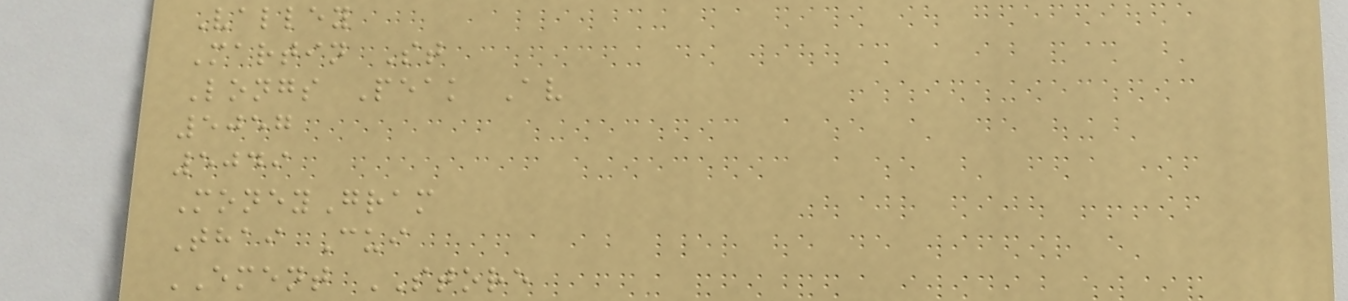Valley
Martin St
Longs Peak Av
5057
5049
MoneyGram
Thai Cui
EMENT STORE
